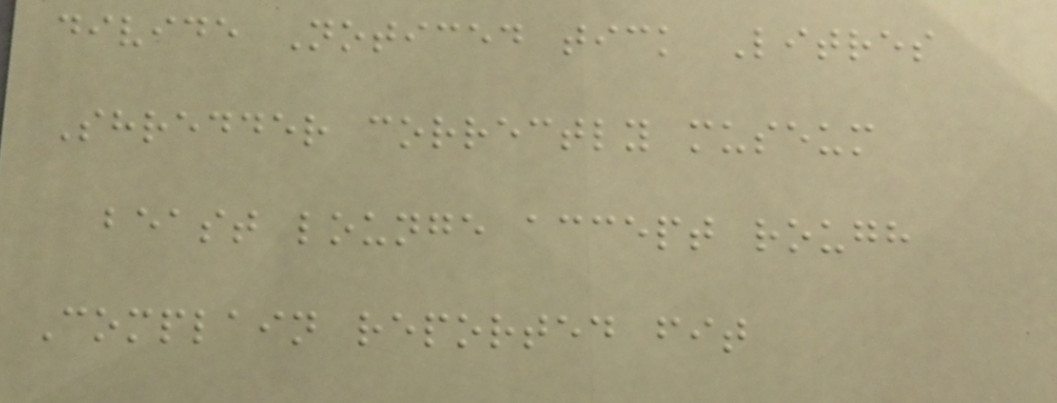divide Noticed tick Litres
Shredder correctly museum
beast lounge accept rough
Complain reported fit
